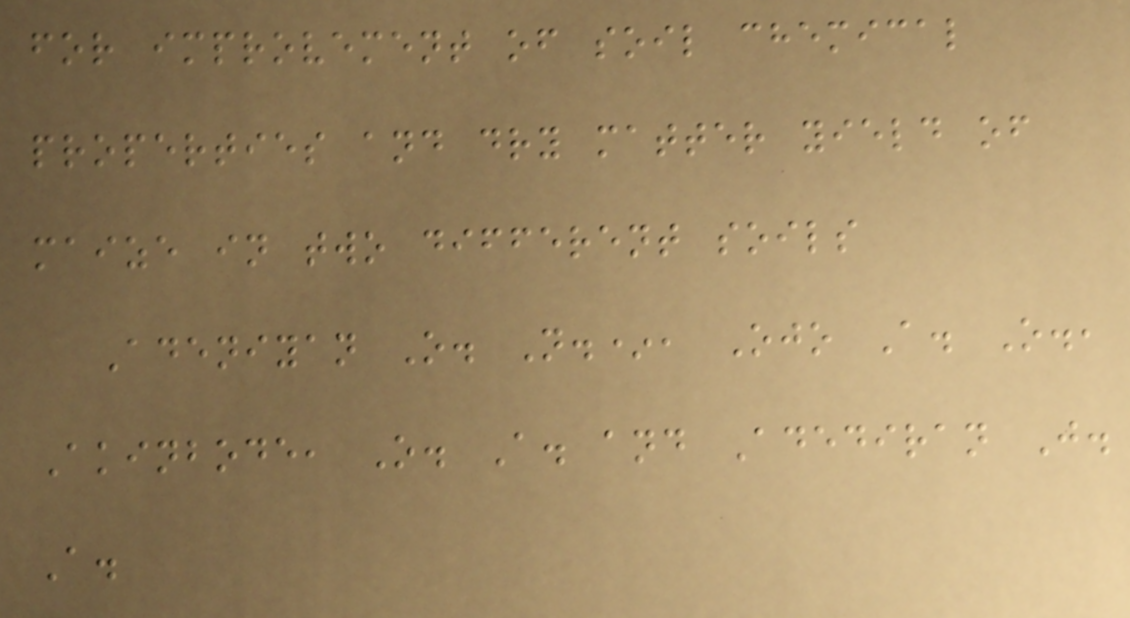for improvement of soil chemical
properties and dry matter yield of
maize in two different soils
Adeniyan O. N.*, Ojo A. O.,
Akinbode, O. A. and Adediran J.
A.
